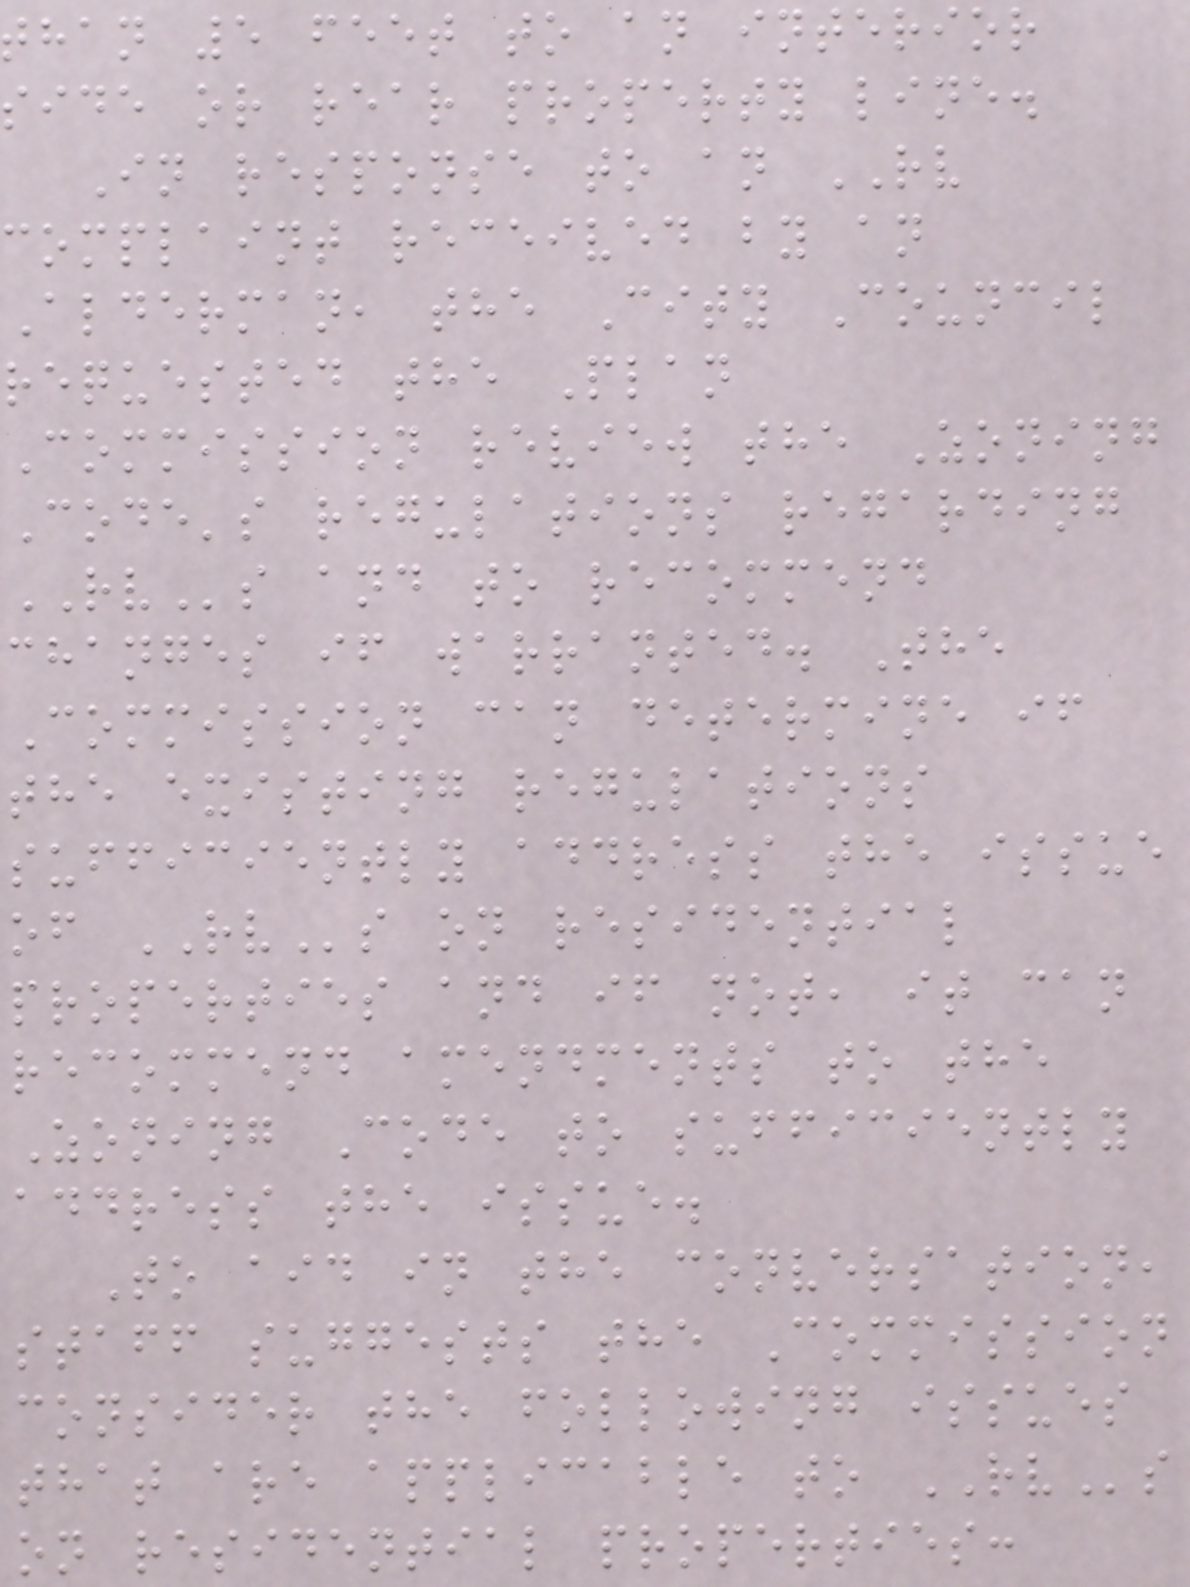than 5 feet to an interior
side or rear property line.
In response to an RV
complaint received by an
Alderman, the City Council
requested the Plan
Commission review the Zoning
Code's regulations regarding
RVs and to recommend
changes if warranted. The
Commission can determine if
the existing regulations
sufficiently address the issue
of RVs on residential
properties and if not, it can
recommend amendments to the
Zoning Code to sufficiently
address the issue.
To aid in the conversation,
staff suggests the Commission
consider the following issues
that are applicable to RVs
on residential properties:
